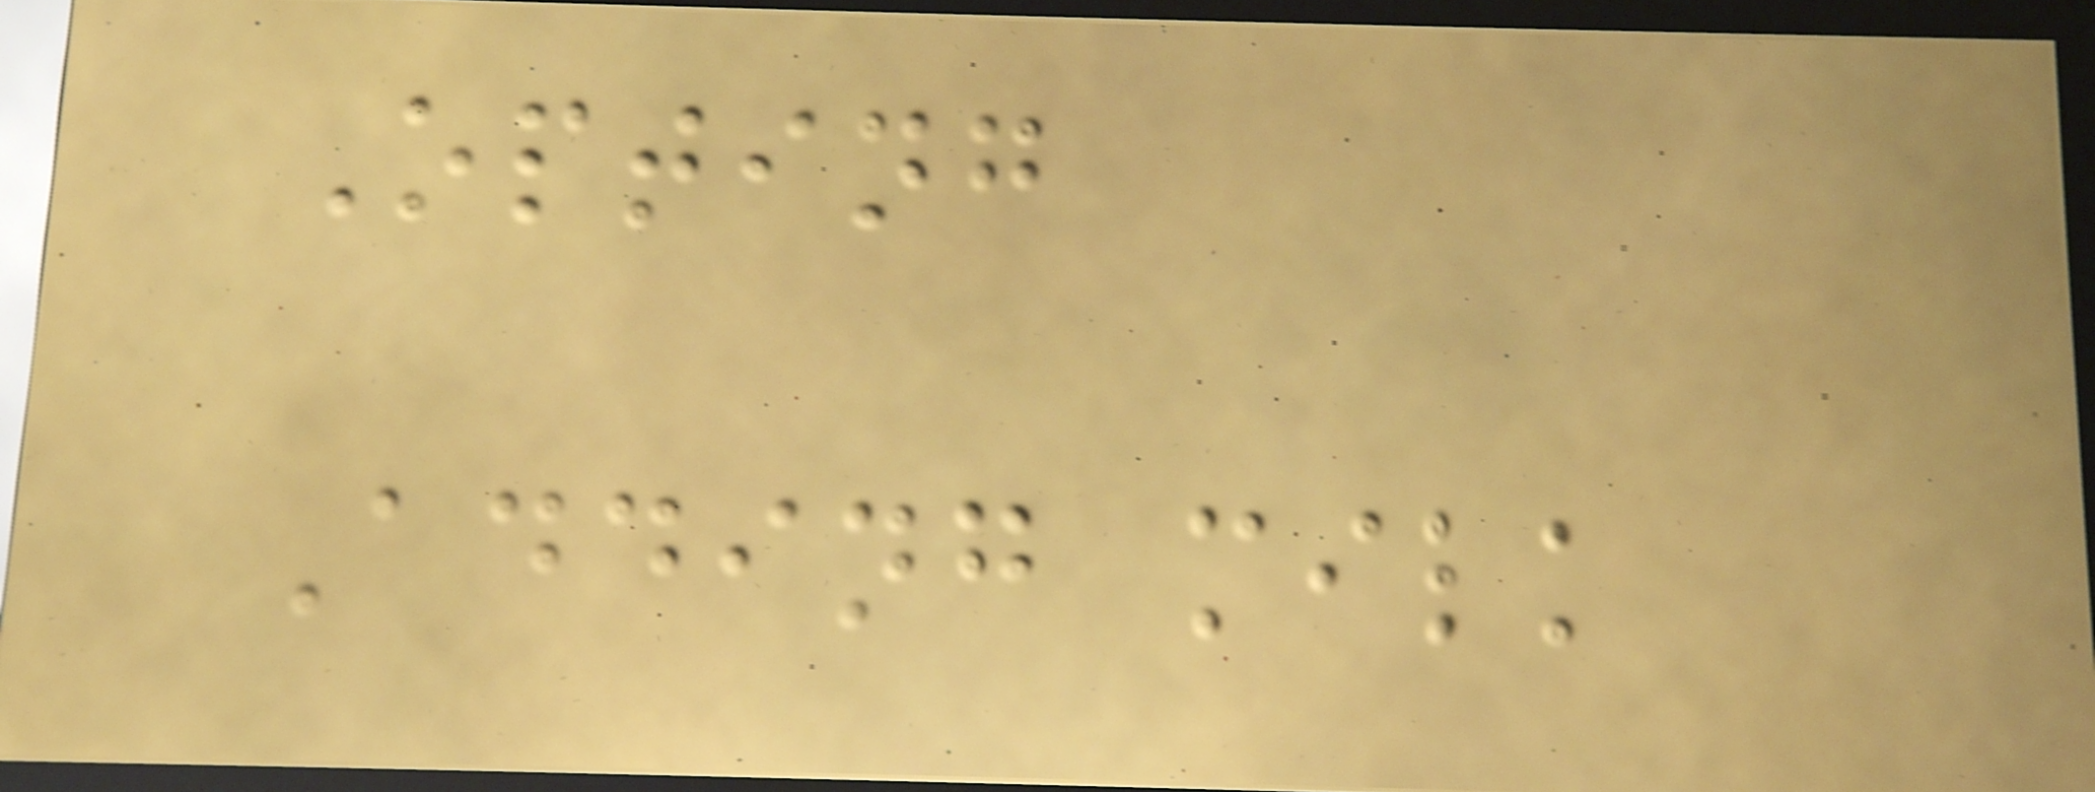Opting
Adding milk
